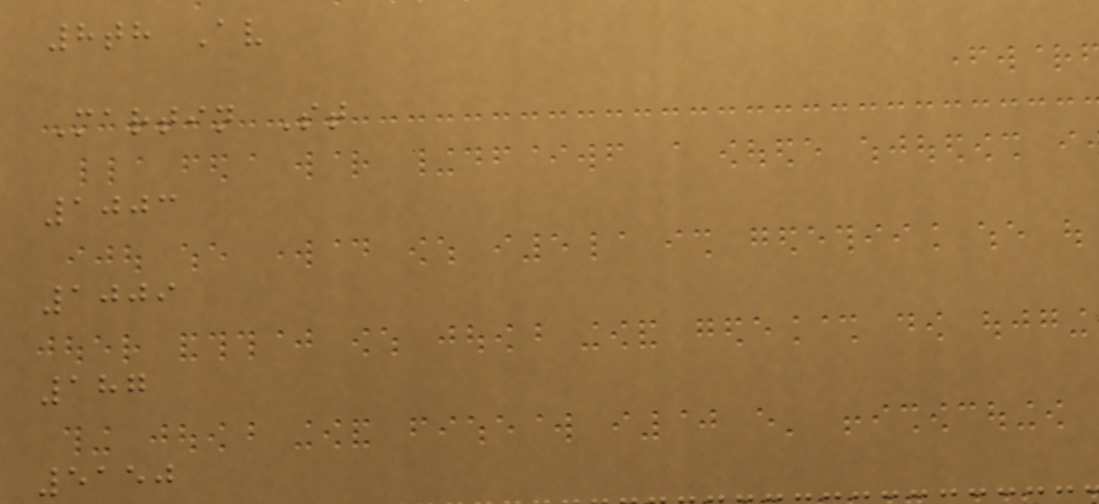8th Av
Martin St
1003
1009
187
5150
